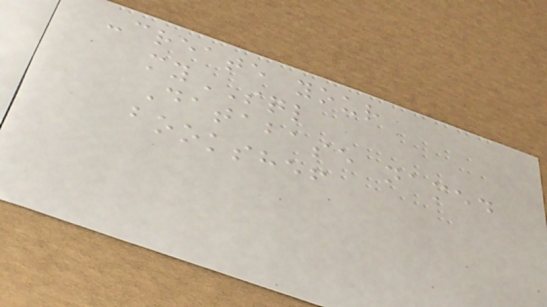-create your
mySQL
Database named
bookshef
